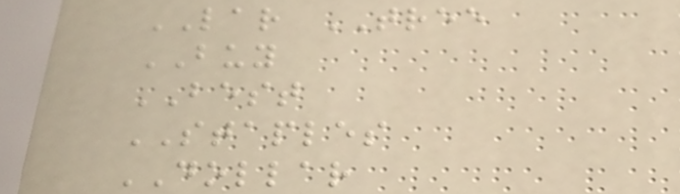LAR TREE
BUY
BEST
STAPLES
DOLLAR
